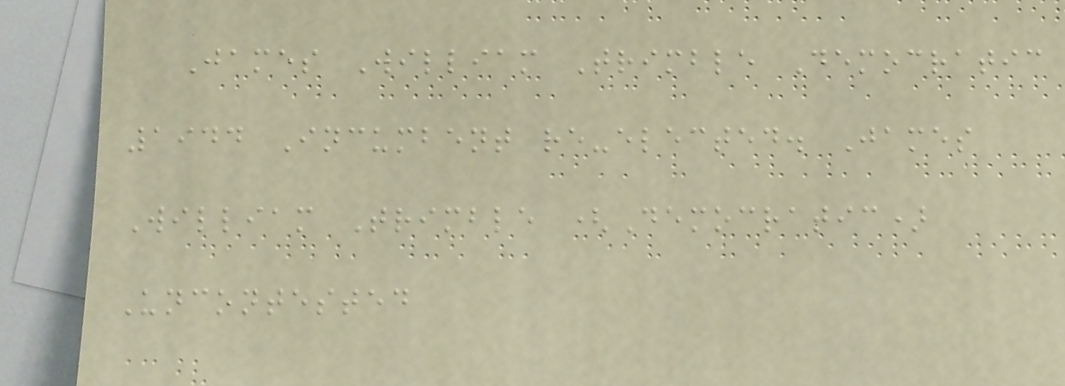James William Trimble Democratic
1944 Incumbent re-elected. James
William Trimble (Democratic)
Uncontested
